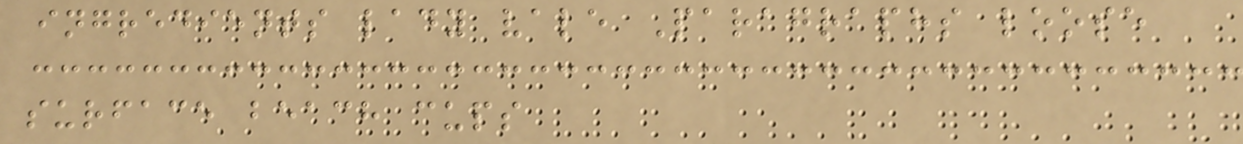ingredients lady vale Paragraphs loose
surface beach cups
